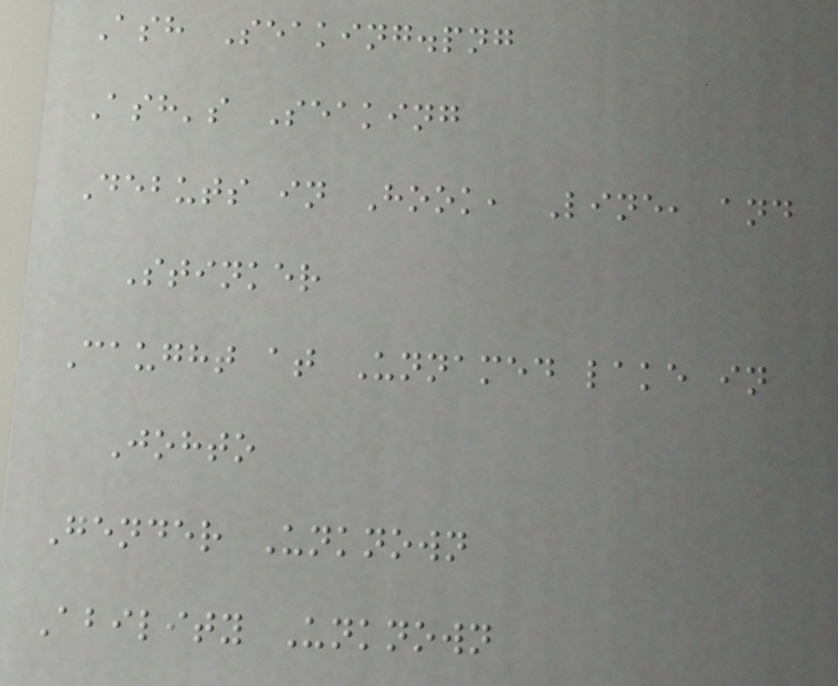Ash Seaking.png
Ash's Seaking
Debuts in Hook, Line, and
Stinker
Caught at Unnamed lake in
Johto
Gender Unknown
Ability Unknown
